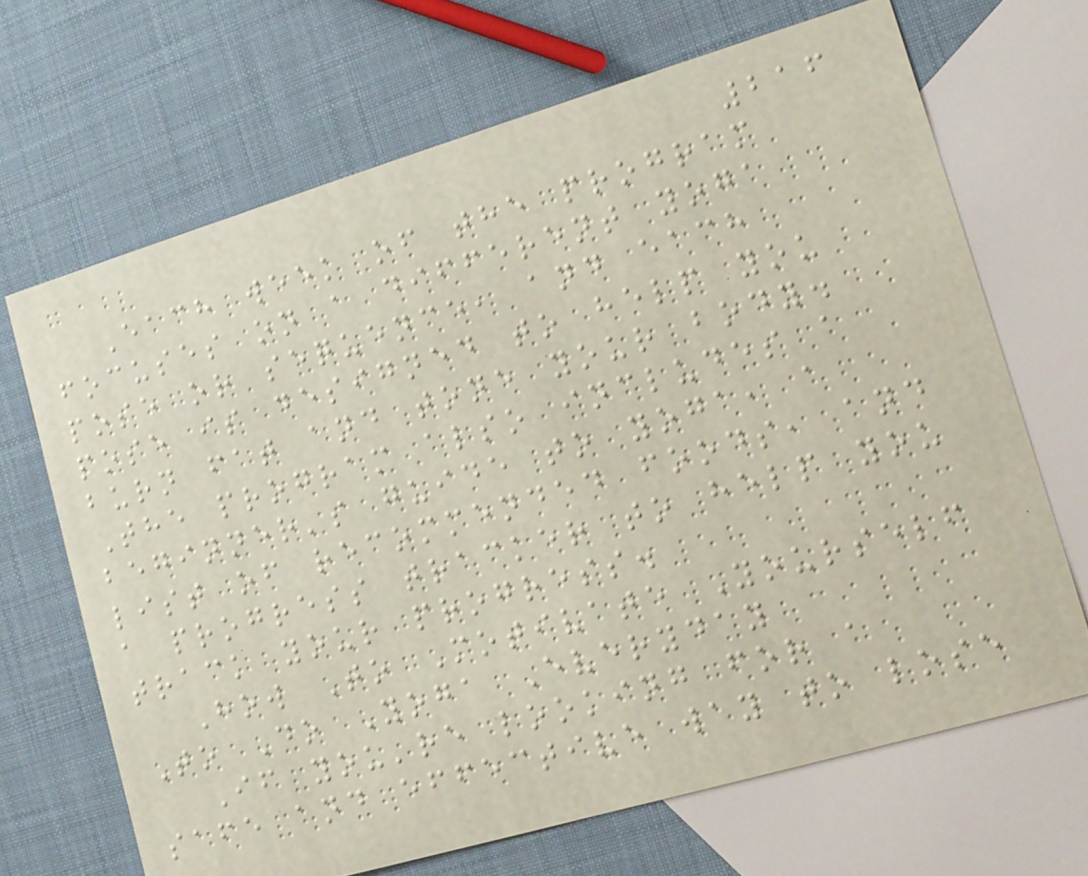216
Each week of the program
focuses on a different yoga
pose or sequence, and each
pose is designed to help you
burn fat and tone your body.
The program also includes a
beginner's guide to yoga, a
list of recommended foods, and
a progress tracker to help you
track your progress.
How To Motivate Yourself
To Do Yoga Everyday
If you're looking for a
safe and effective way to lose
